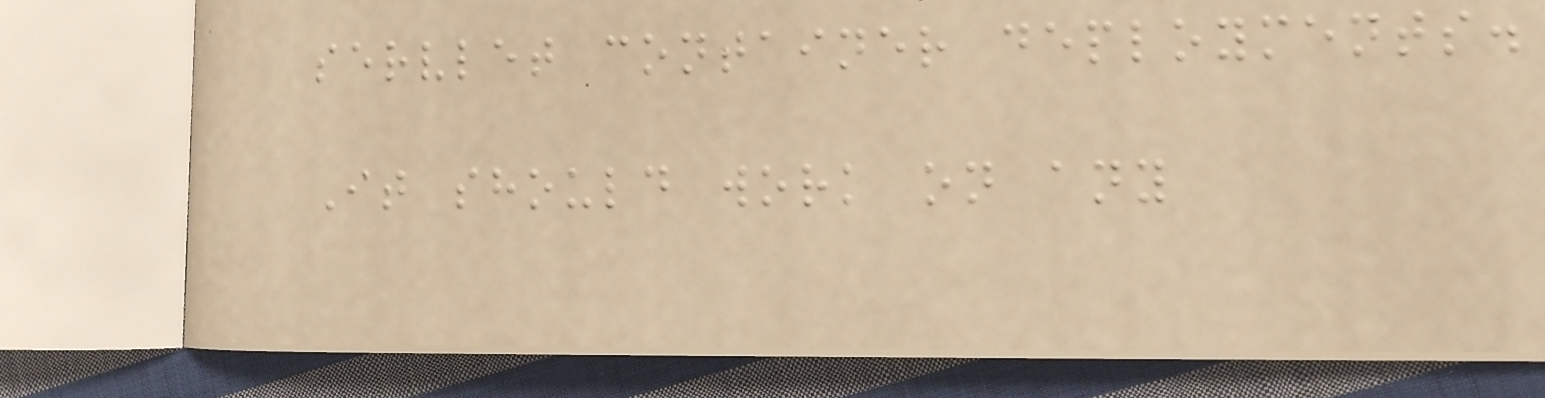servlet container deployments.
It should work on any
